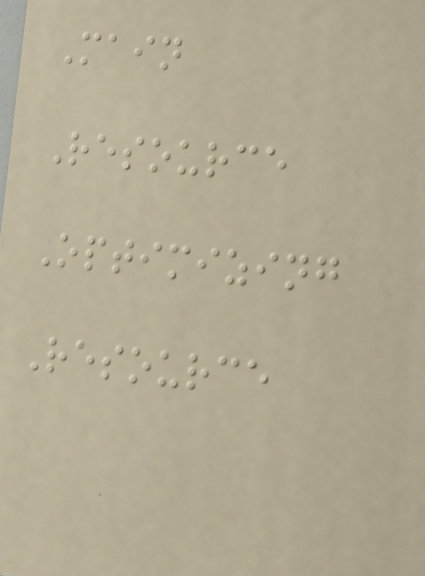Main
Resource
Optimizing
Resource
